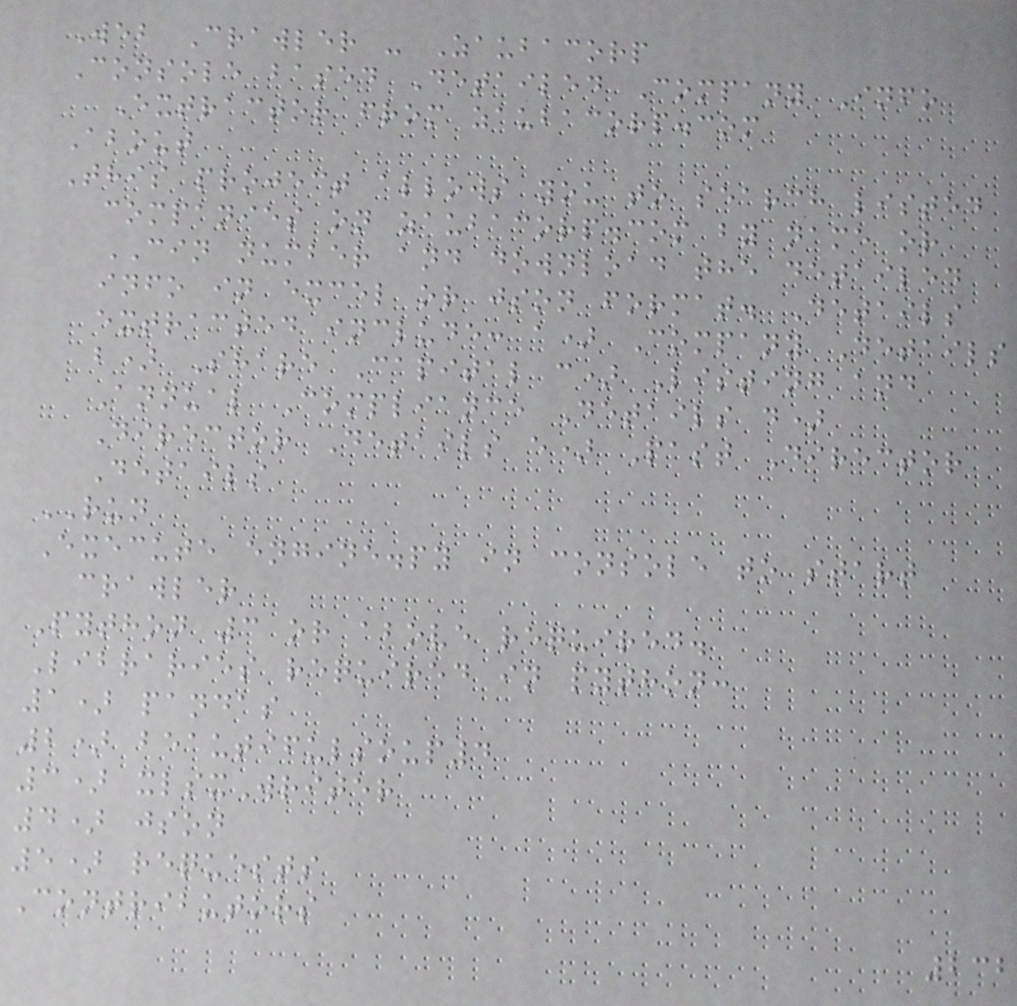Web Crawler - Zaubacorp
Console based Detailed Company Info
Extractor from zaubacorp.com
About
This project allows you to search listed
companies on zaubacorp.com by name or
CIN number and download the detailed
info in excel or json format. Details
extracted include: a) Company Details
b) Share Capital c) Listing and
Annual Compliance Details d)
Director Details e) Past Director
Details
RUN
Execute engine.py in console to start
crawler
Python 3 or above required.
Libraries required in python:
1) pandas
2) beautifulsoup4
3) xlsxWriter
4) json
5) requests
Contributors
232
